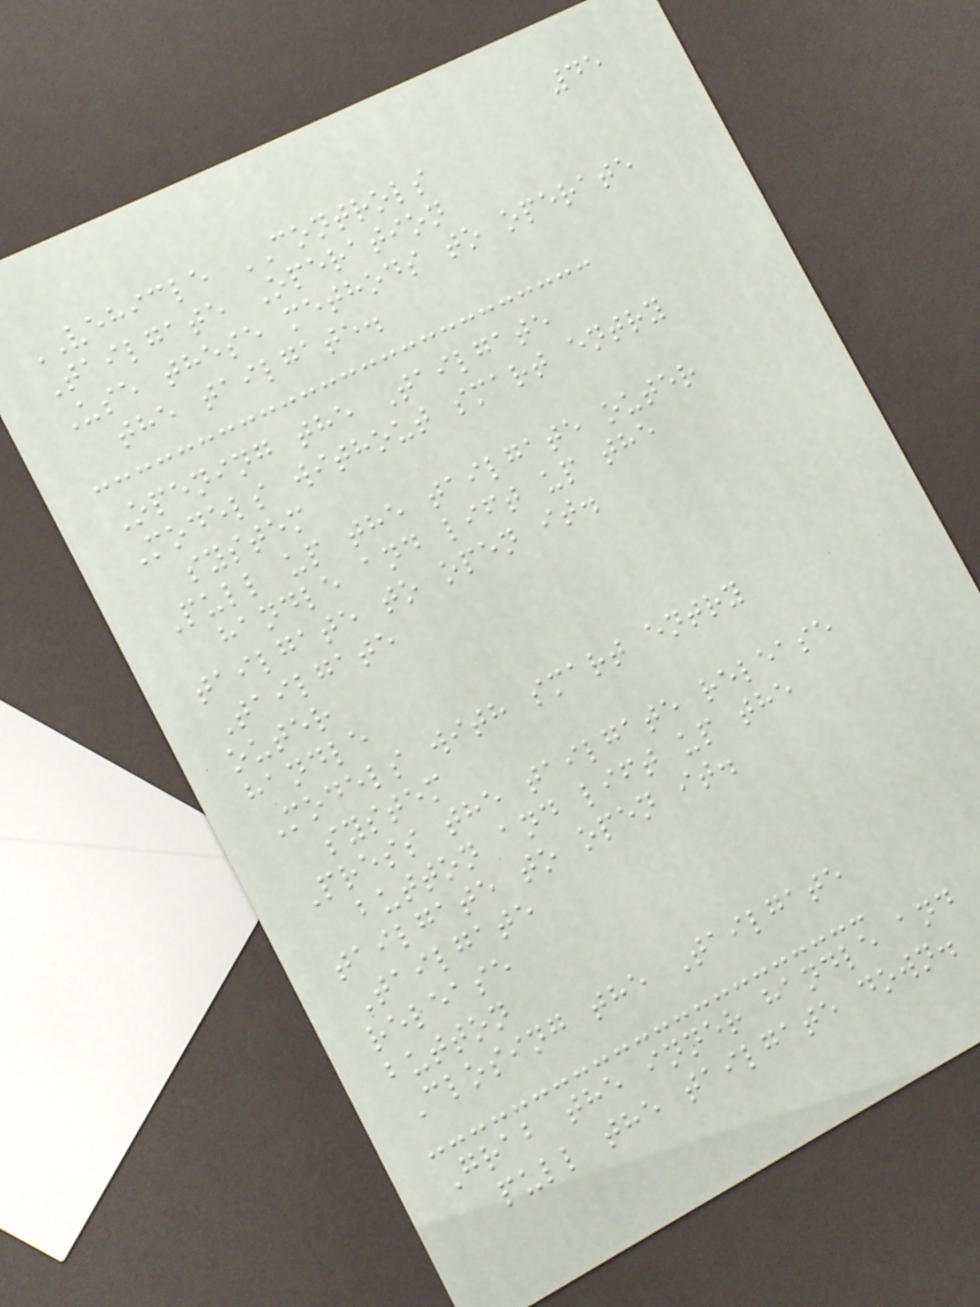45
VEHICLE CONTROLS
Tailgate Operation
Use these methods to operate
the tailgate.
Opening the Tailgate
Models without smart entry
system
Pull up the tailgate outer
handle and lift up the
tailgate to open it.
Tailgate
outer
handle
Models with smart entry
system
Press the tailgate release
button and lift up the
tailgate to open it.
Tailgate
release
button
Closing the Tailgate
Grab the inner handle and
pull the tailgate down.
